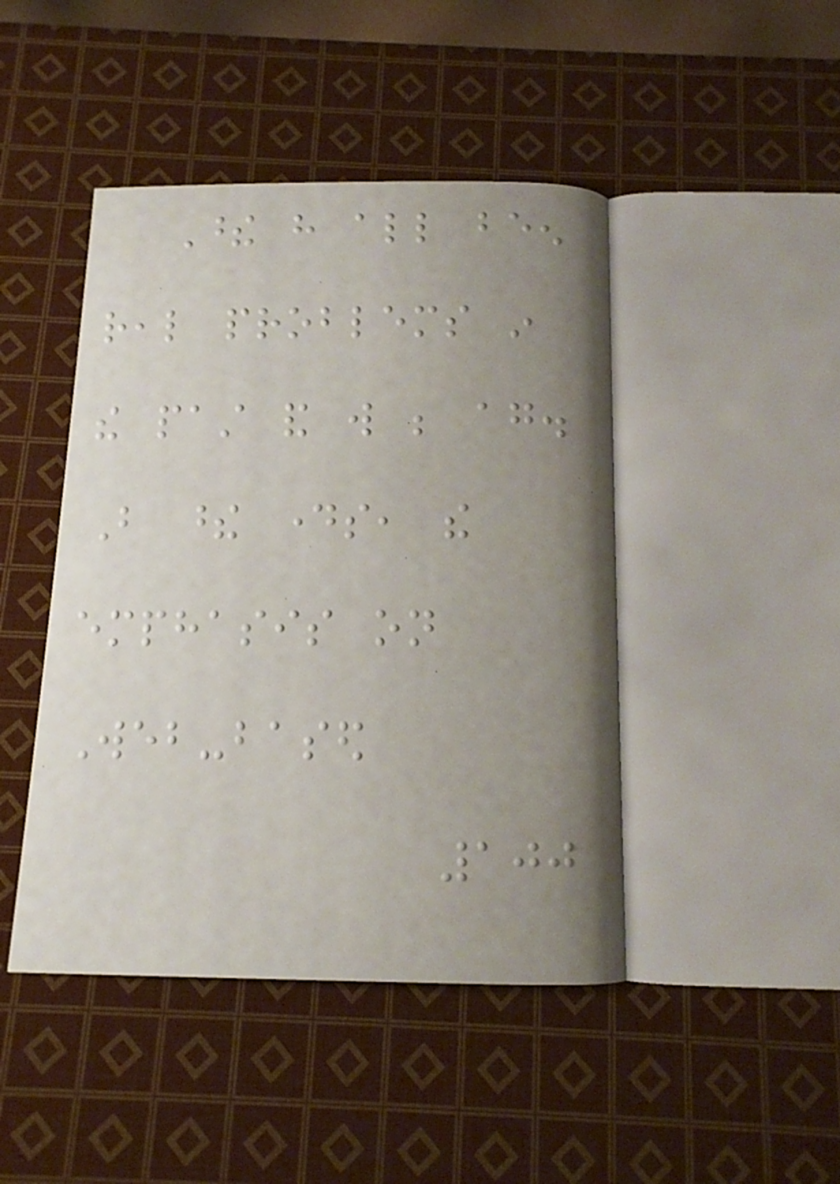These have all been
real problems in
the past and will be again.
But these days, the
emphasis on
Web-based
100
